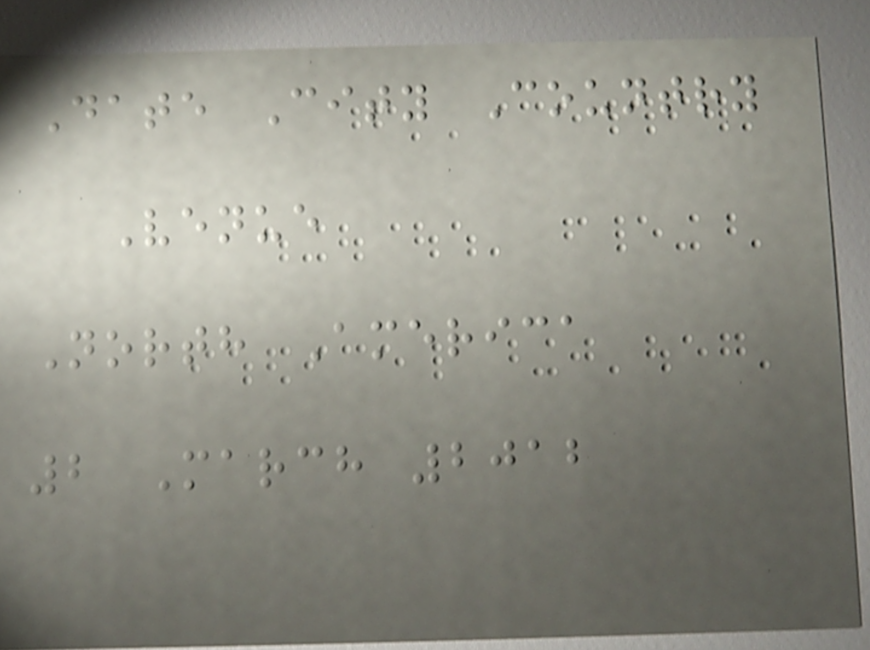Date City Country
Venue
North America
2 March 2012
